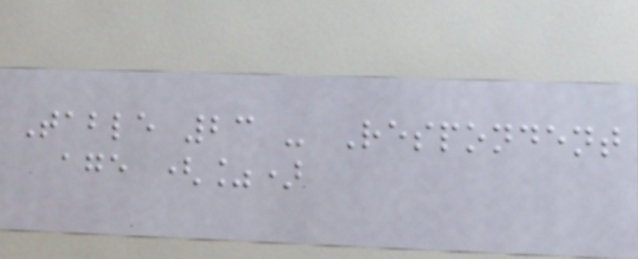Table 23 - Respondent
age (%)
